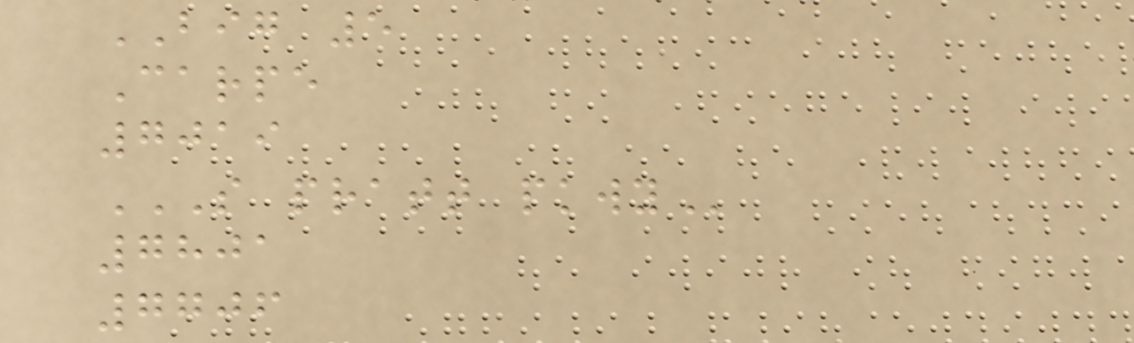BIG 5
Carpe
7019
S PRATT PKWY
7801
7706
